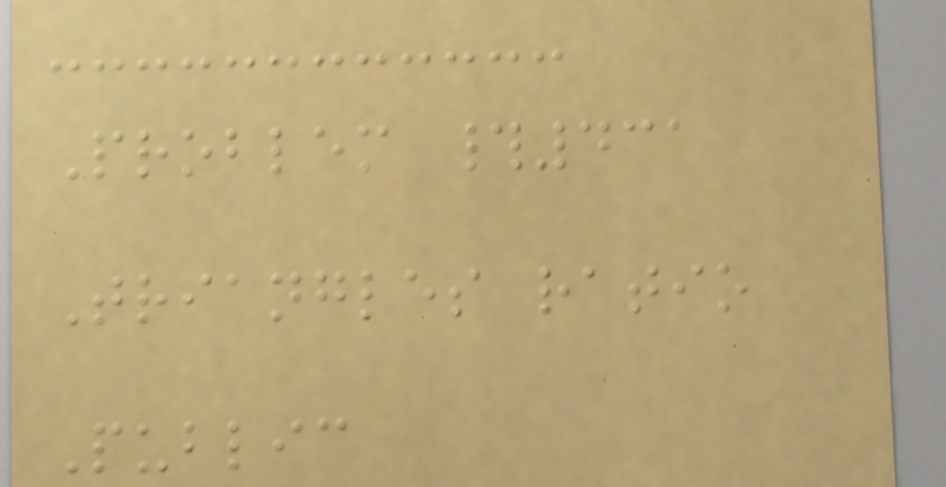Problem #431
Triangles ratio
Public
